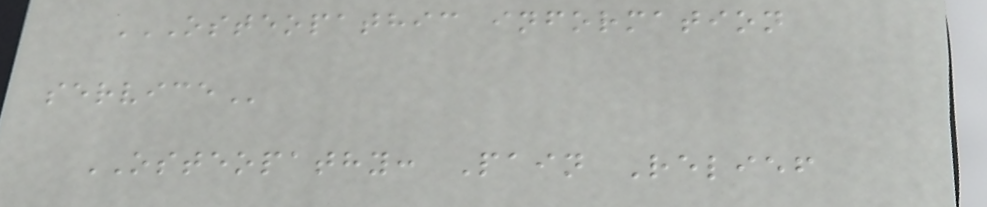OSTEOPATHIC INFORMATION
SERVICE
OSTEOPATHY: Pain Relief
